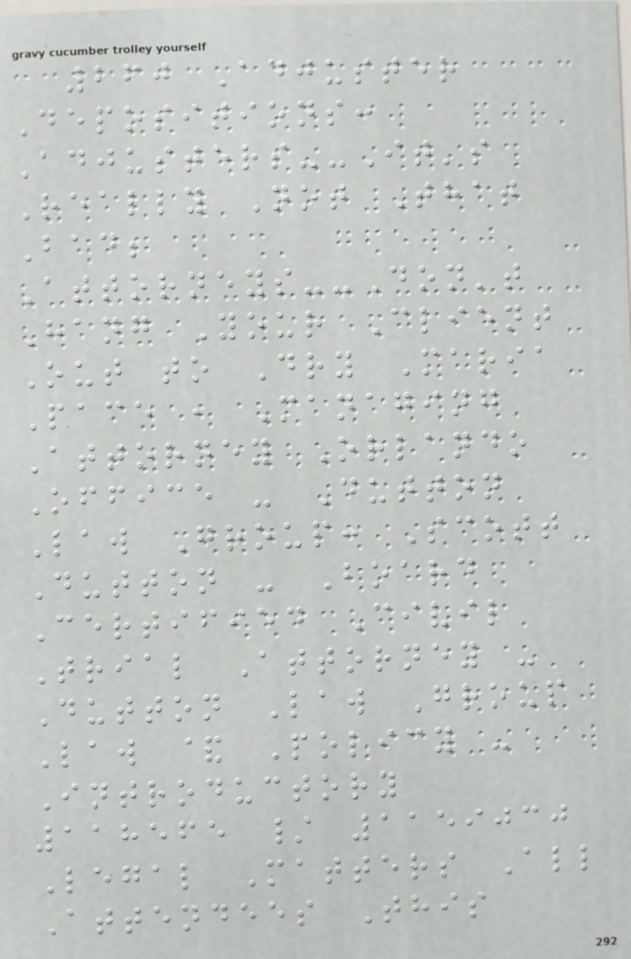260 Adjuster
Depositions:
Adjusters--It's
Really Not That
Bad;
Attorneys--Don't
Hang Your Client
Out to Dry Maria
Pace , Managing
Attorney Orlando
Office - Dutton
Law Group: Scott
Dutton - Board
Certified Civil
Trial Attorney -
Dutton Law Group
Law & Policy -
Introductory
118565 / 1159030
Legal Matters All
Attendees This
